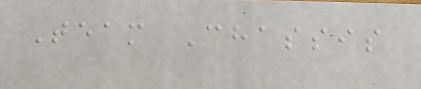Team Chassis
